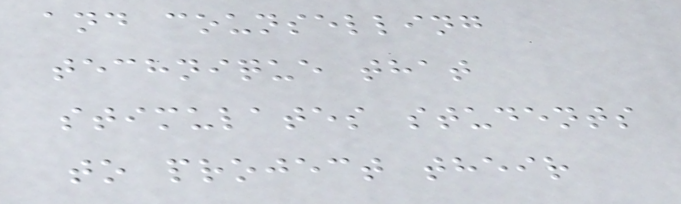and counselling
technique that
stimulates students
to project their
